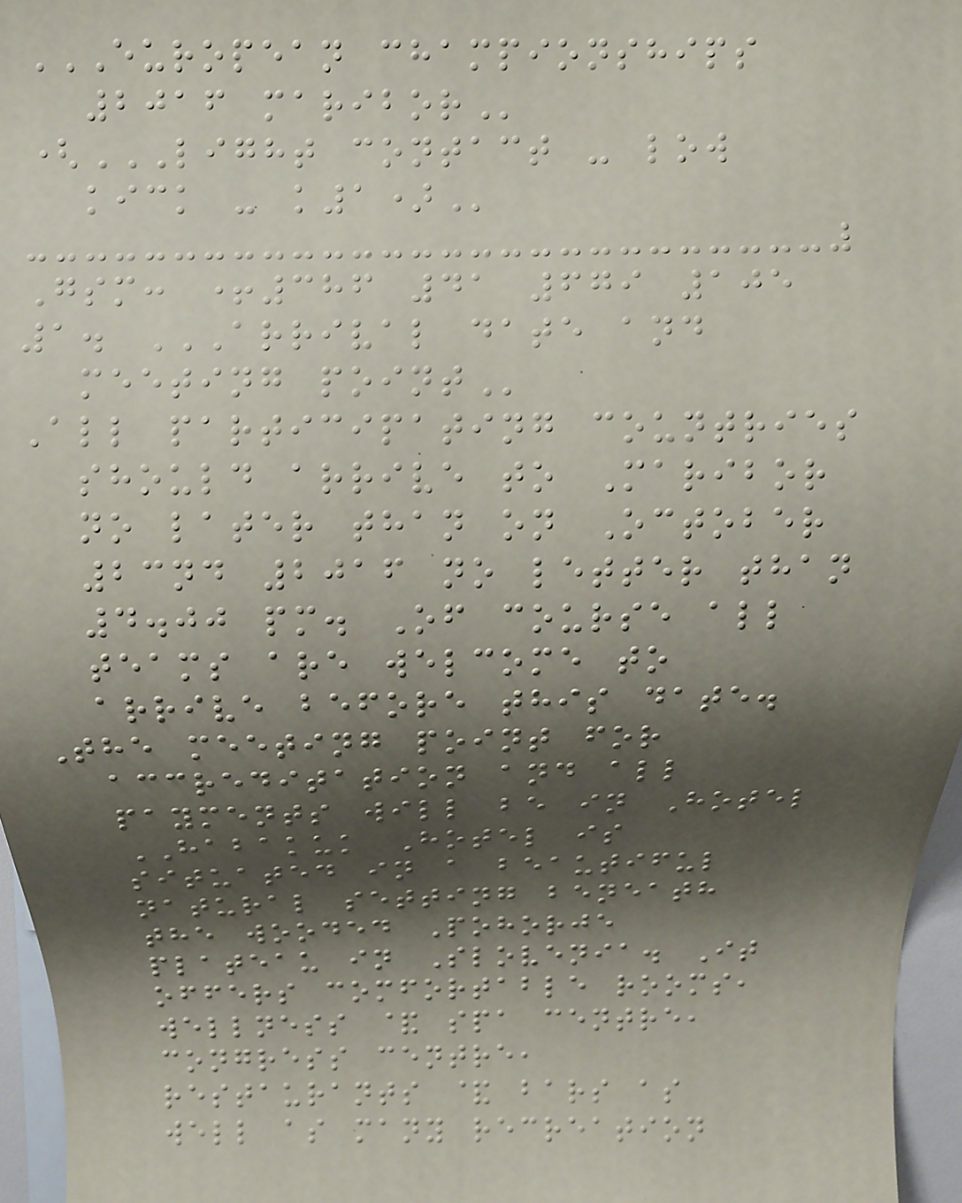EUROPEAN CHAMPIONSHIPS
2016 MARIBOR
(LIGHT CONTACT - LOW
KICK - K1)
Gsm: +386 41 679 105
1. ARRIVAL DATE AND
MEETING POINT
All participating countries
should arrive to Maribor
no later than on October
23nd 2016 no letter than
4.00 pm. Of course all
teams are welcome to
arrive before this date.
The meeting point for
accreditation and all
payments will be in Hotel
HABAKUK Hotel is
situated in a beautiful
natural setting beneath
the wooded Pohorje
plateau in Slovenia. It
offers comfortable rooms,
wellness & spa centre,
congress centre,
restaurants & bars as
well as many recreation
